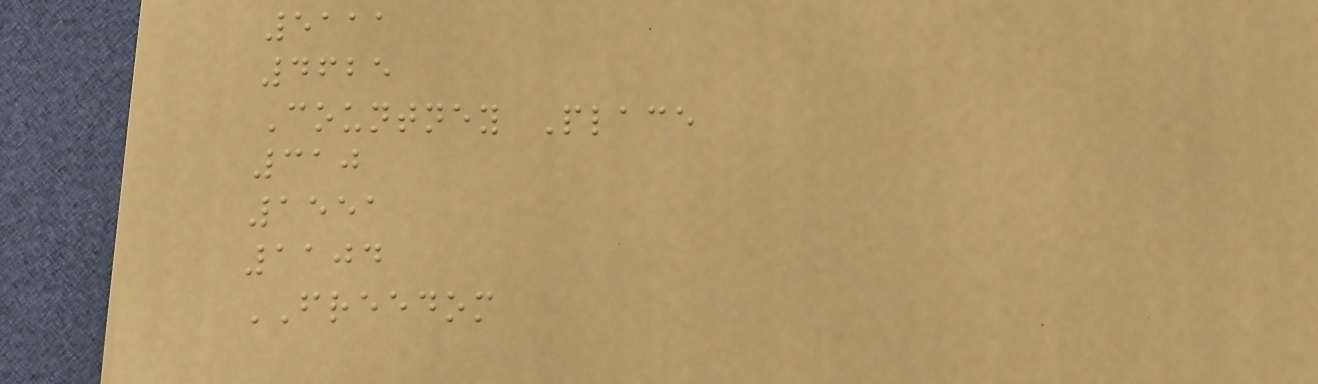5111
4625
Countney Place
310
1551
1104
FREEDOM
